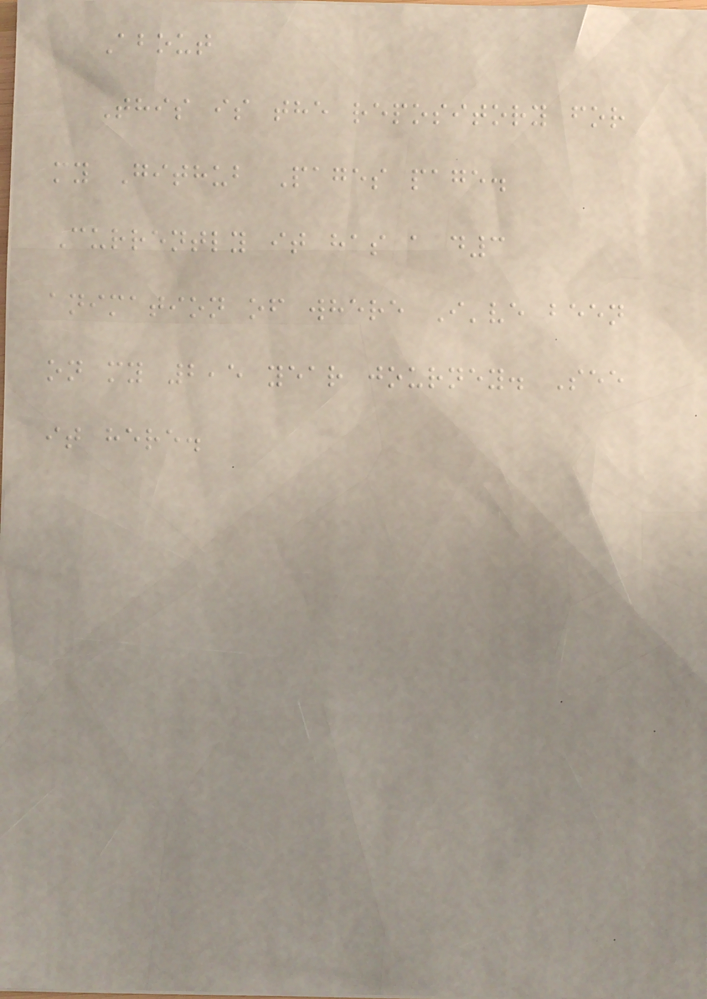About
This is the repository for
my Github Pages page.
Currently it has a d3
animation of where I've been
on my 2,5 year journey. See
it here.
